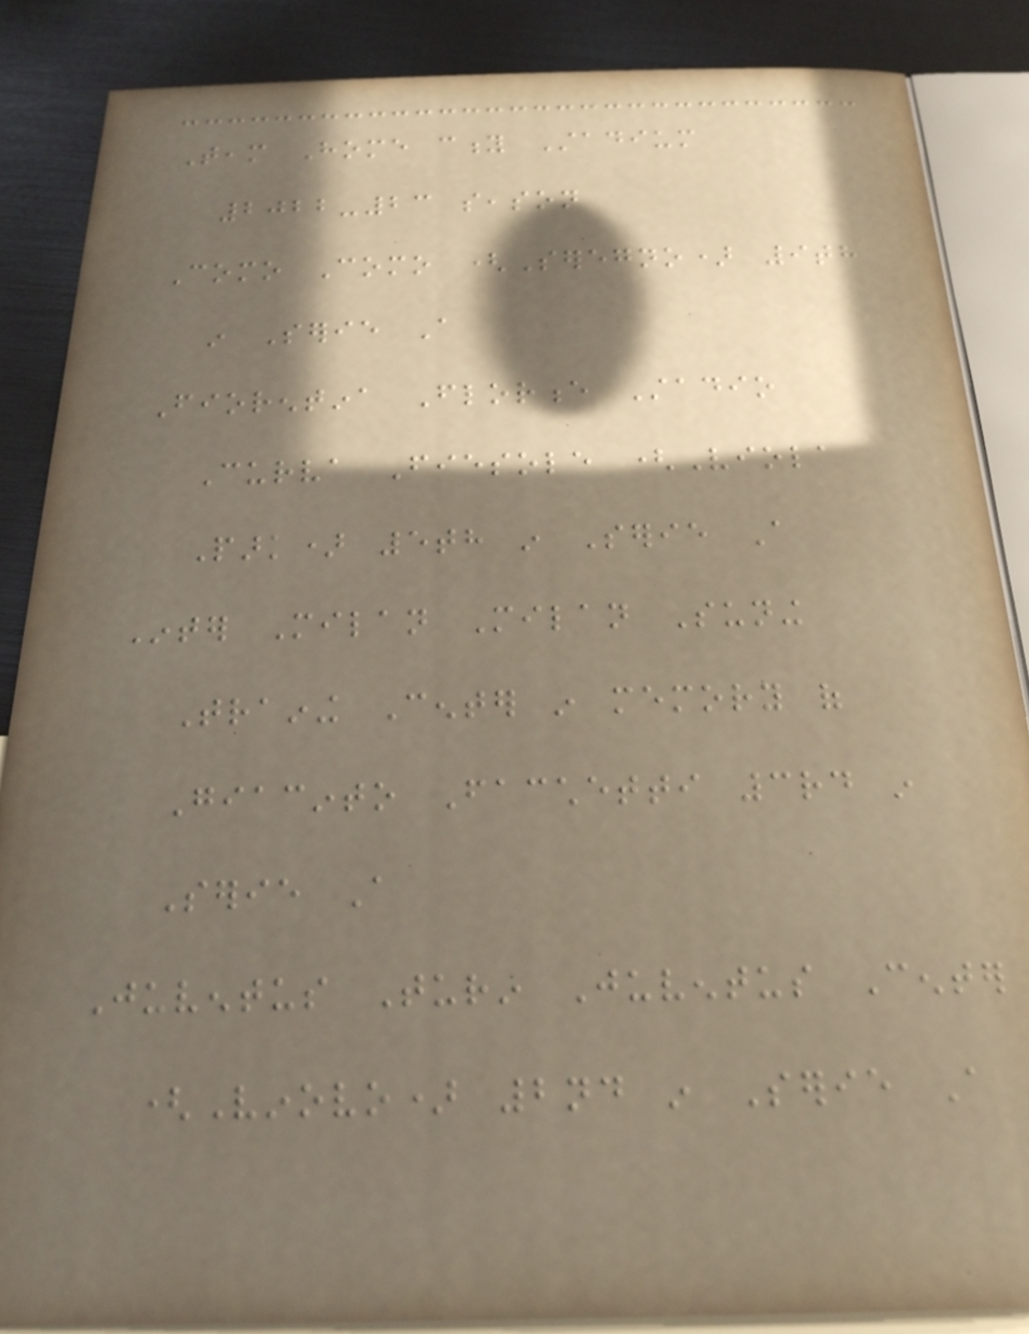Team Home city Stadium
2022-23 season
Como Como (Seregno) 9th
in Serie A
Fiorentina Florence Stadio
Curva Fiesole (Viola
Park) 5th in Serie A
Inter Milan Milan Suning
Training Center in memory of
Giacinto Facchetti 3rd in
Serie A
Juventus Turin Juventus Center
(Vinovo) 2nd in Serie A
